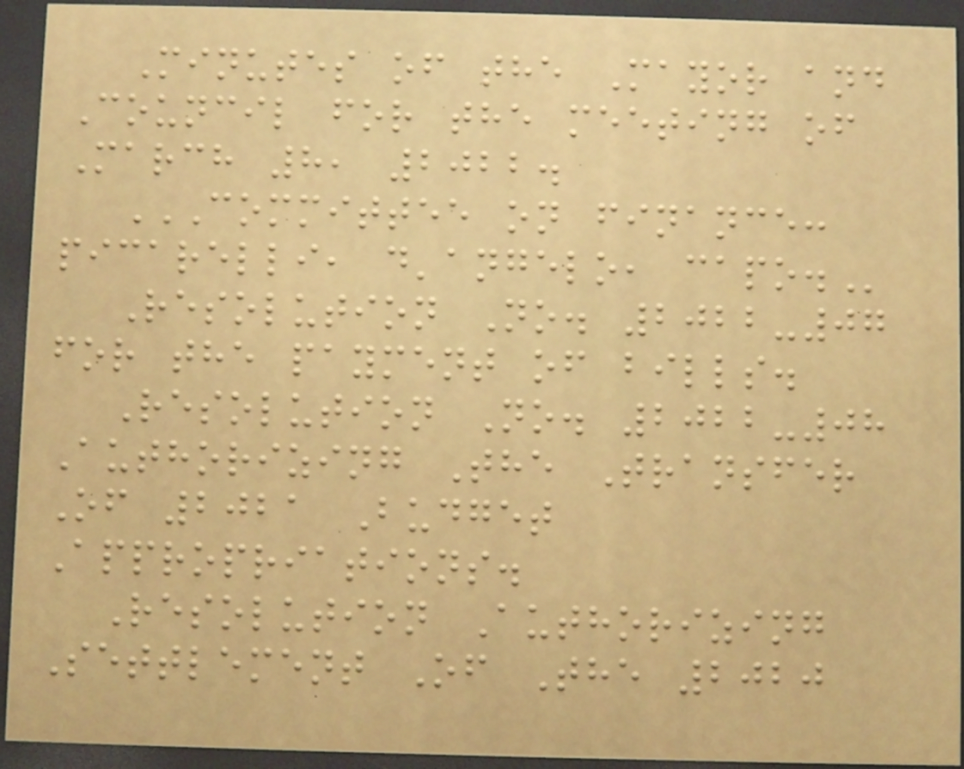Minutes of the Mayor and
Council for the meeting of
March 8, 2022.
COMMITTEE ON FINANCE:
PICARELLI, D'ANGELO, CAPO.
Resolution No. 2022-07
for the payment of bills.
Resolution No. 2022-08
Authorizing The Transfer
Of 2021 Budget
Appropriations.
Resolution Authorizing
Settlement Of The 2020
